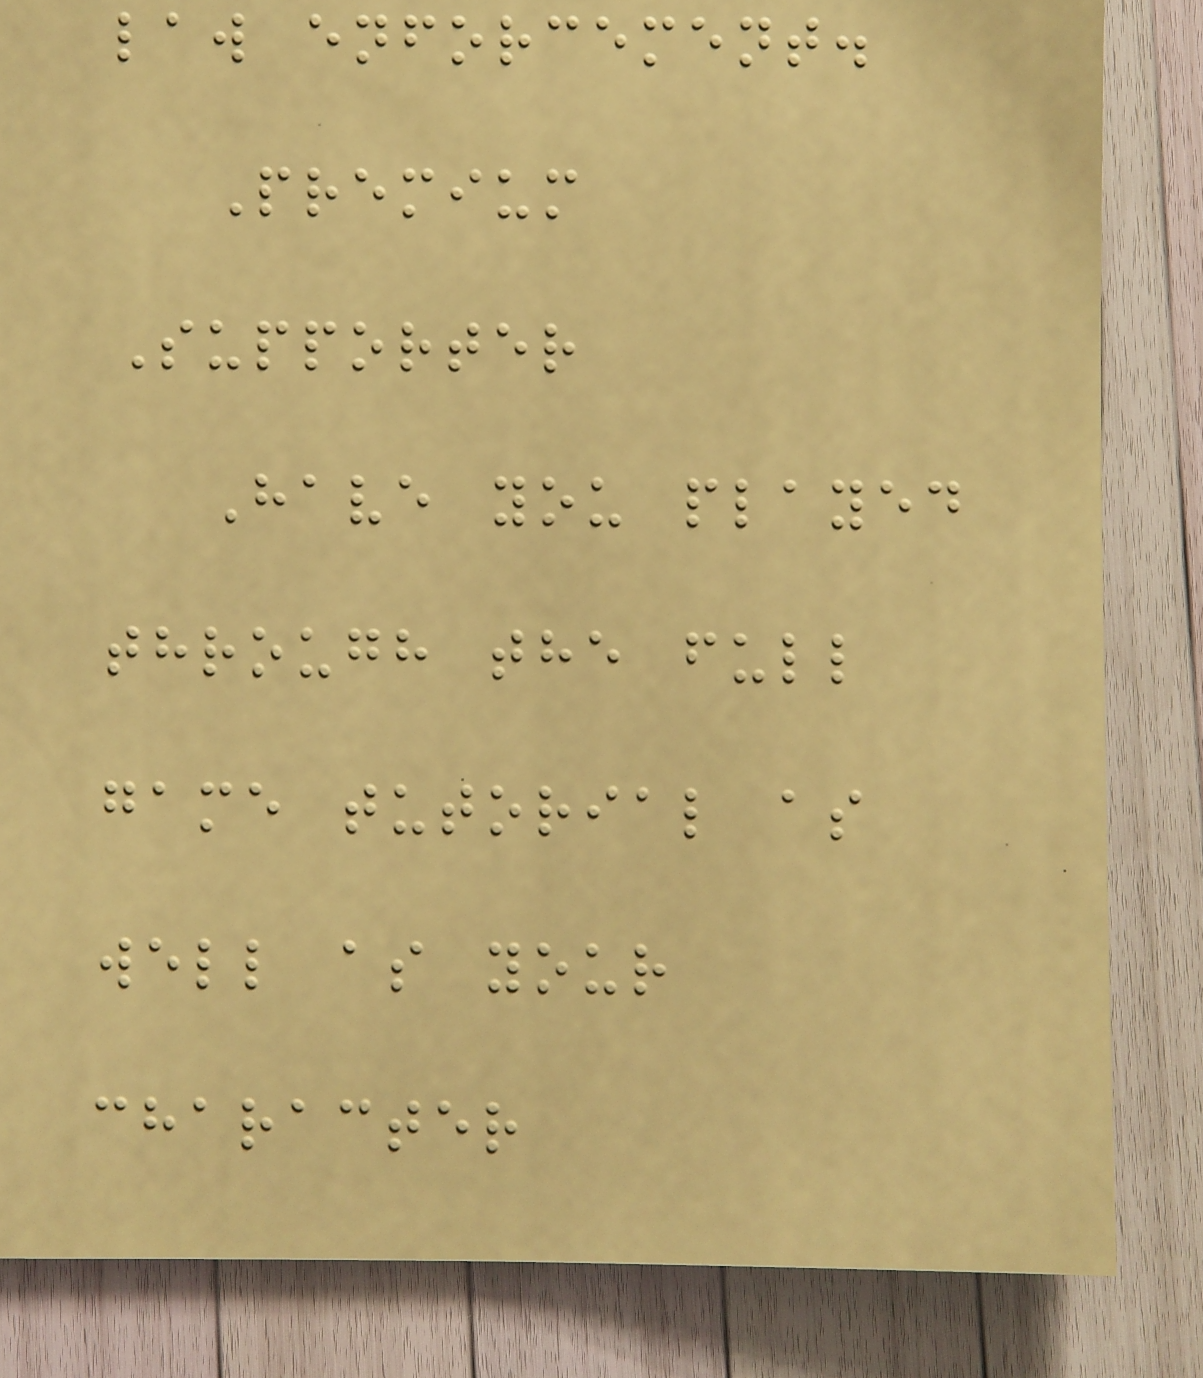law enforcement.
Premium
Supporter
Have you played
through the full
game tutorial as
well as your
character
